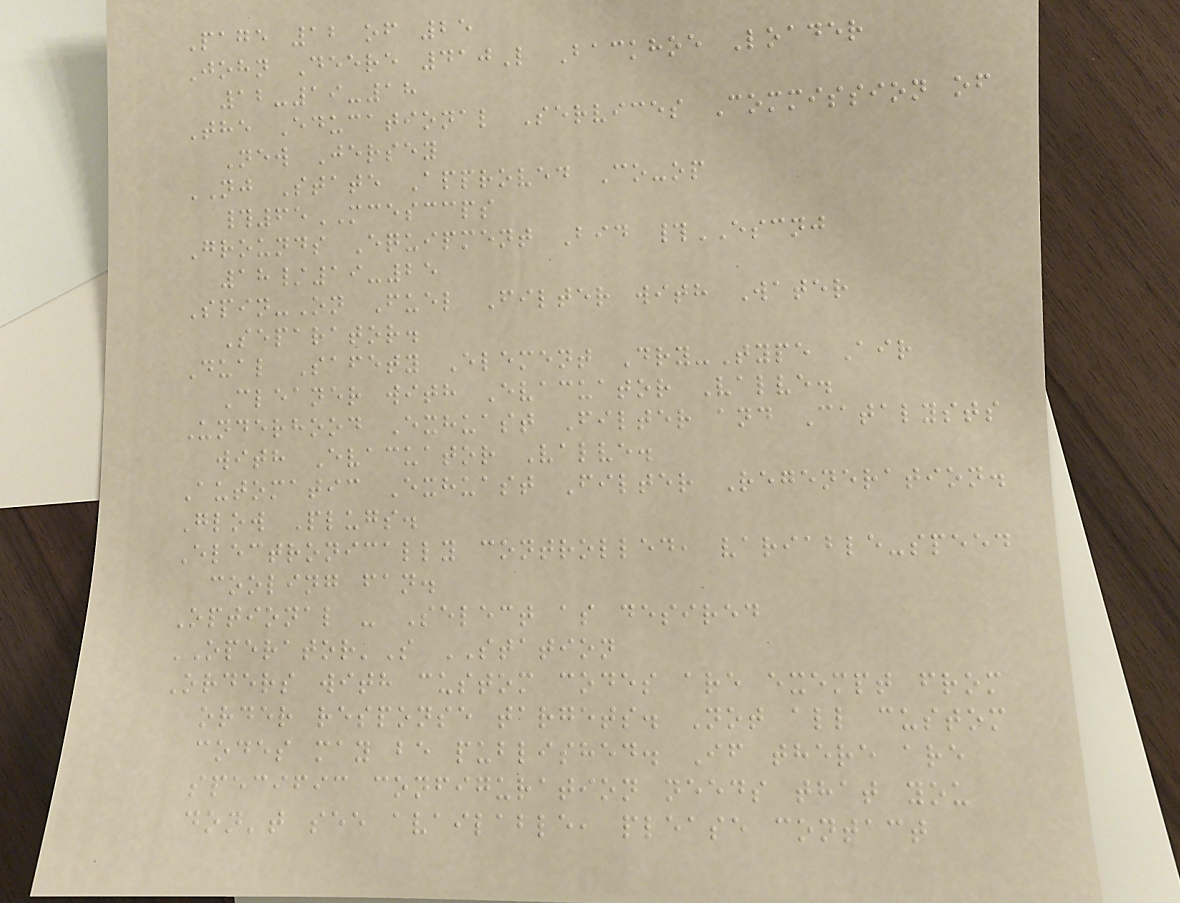Page 12 of 25
John Deere 410L Backhoe Loader
12-19-18
The Educational Services Commission of
New Jersey
NJ State Approved Co-op
#65MCESCCPS
Grounds Equipment Bid #ESCNJ
18/19-25
Spin-On Fuel Filter with Water
Separator.
Dual Safety Element Dry-Type Air
Cleaner with Evacuator Valve.
Underhood Exhuast Filter and Catalysts
with Evacuator Valve.
Automatic Exhuast Filter Regeneration.
Glow Plugs.
Electronically controlled, variable-speed
cooling fan.
Optional - Select as desired
OPERATOR'S STATION
Orders with custom codes are exempt from
order response targets. Not all custom
codes may be published. If there are
specific configuration needs that you
don't see available, please contact
